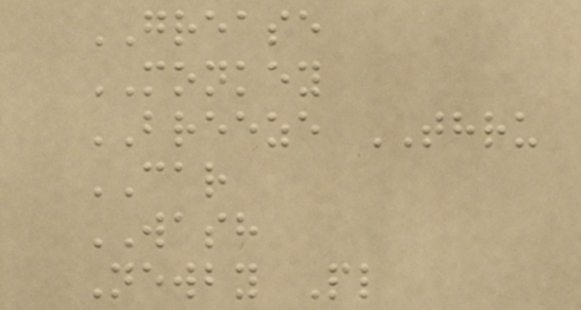GREASE
MONKEY
BREEZE THRU
CAR
WASH
Newby Pl
